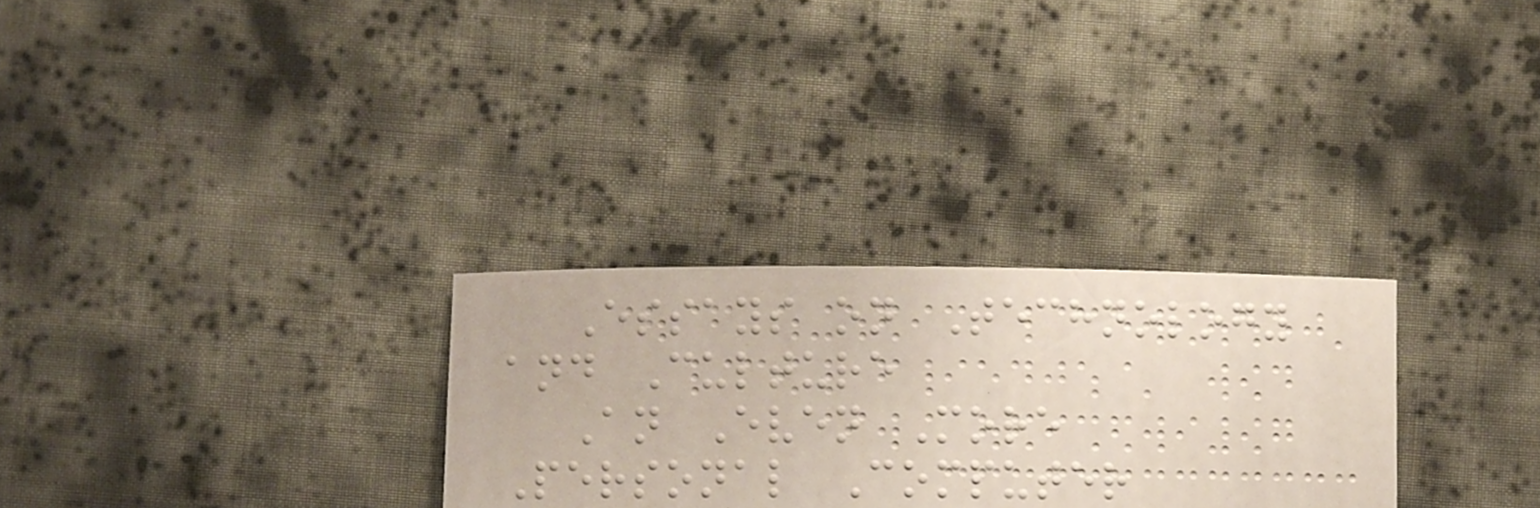Essays on Technology
and Culture
An Even More
Personal Computer
